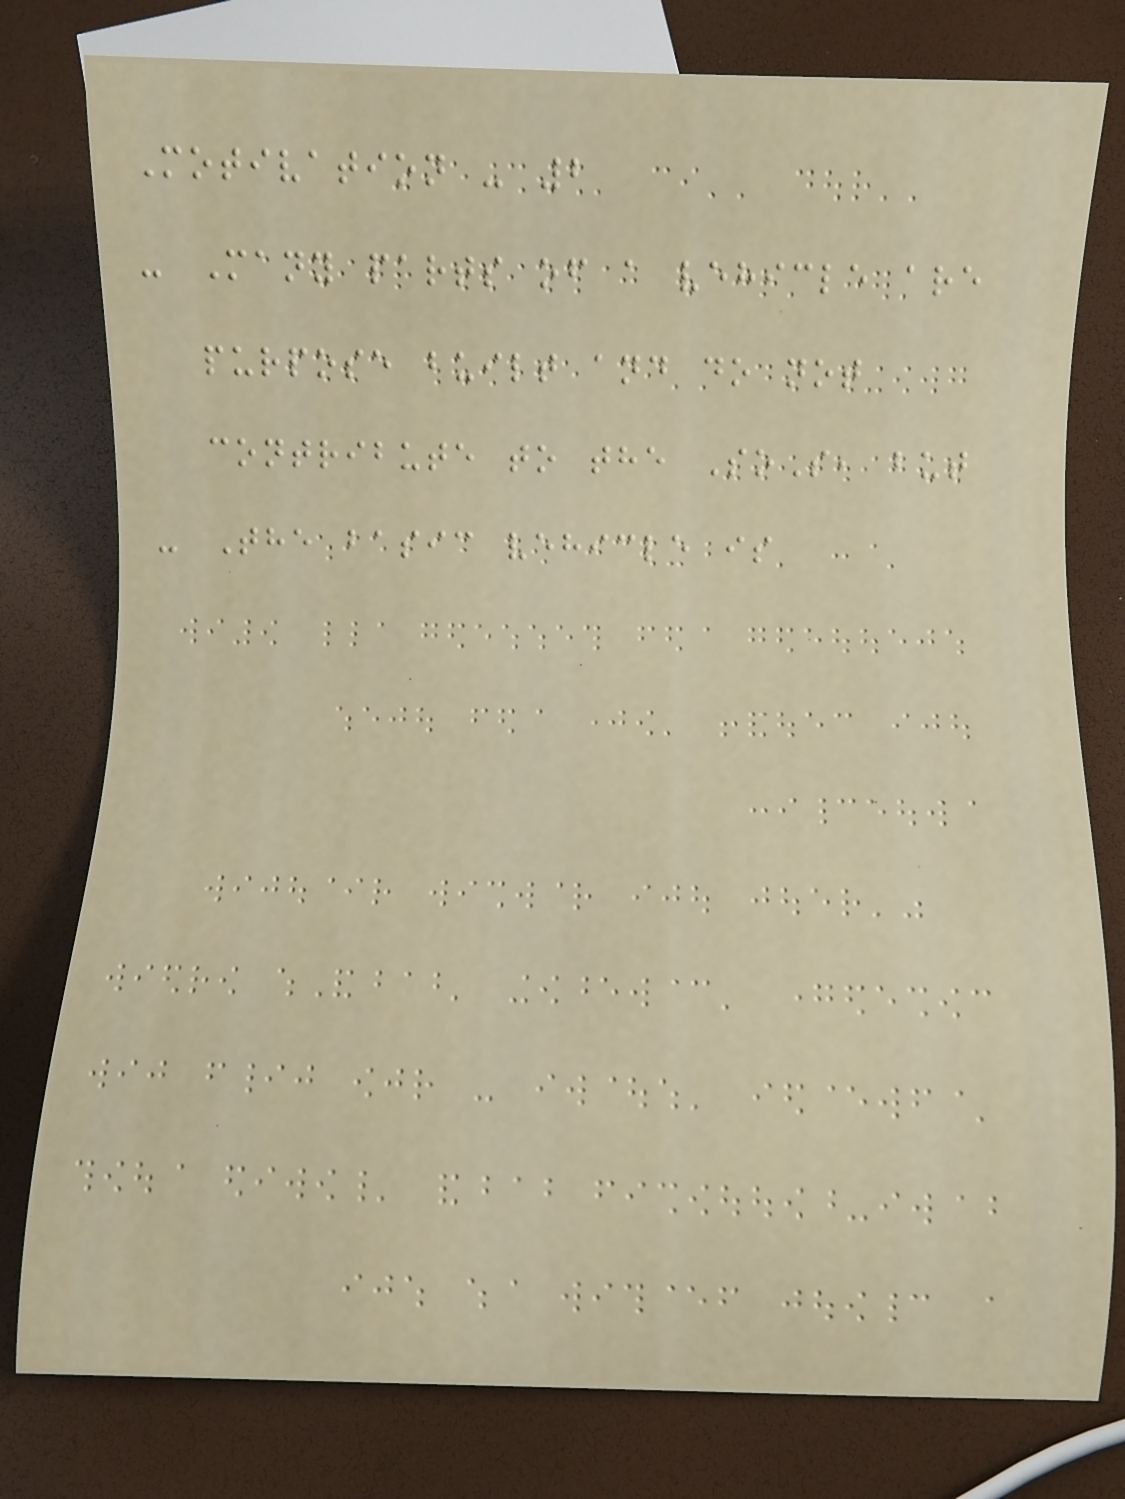Motivation - 2
- Many parts of a vehicle are
purpose built and do not
contribute to the SoS, but
- The basic vehicle is
